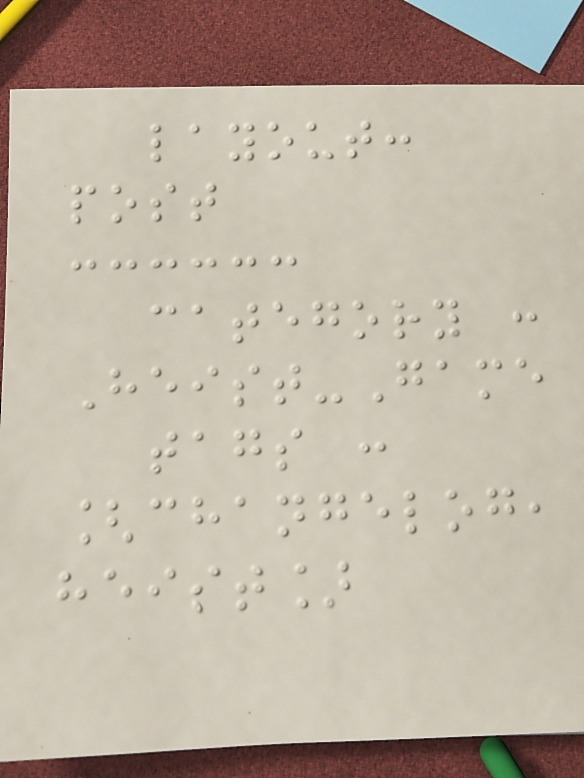layout:
post
category :
Heist-Game
tags :
[changelog,
heist]
